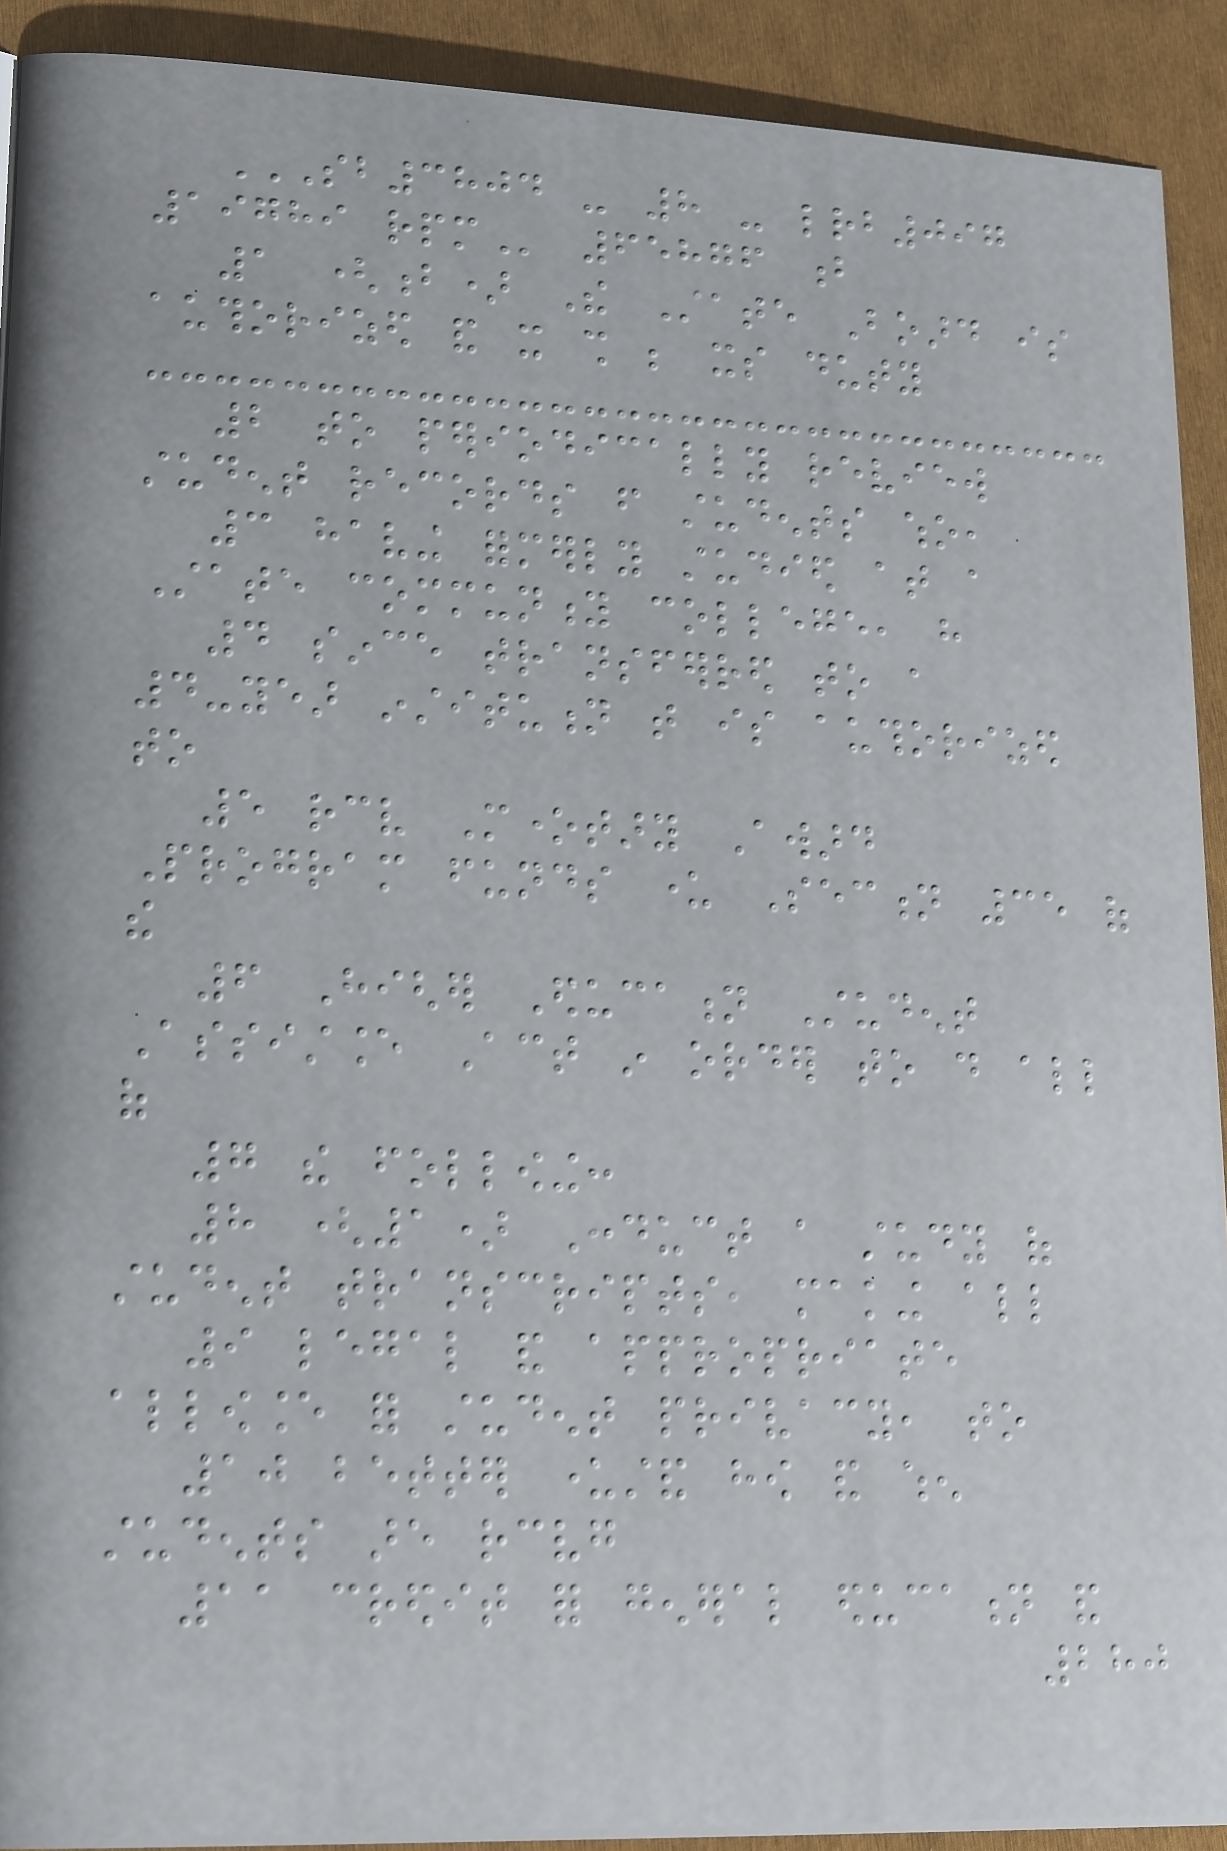SB3804 - 8 - LRB097
19789 RPM 65876 b
1 (b) The State Board is
authorized and it shall be its duty
2 to periodically review
student records from students who,
3 having formerly studied at a
State community college, have
4 since transferred to a
4-year institution that is authorized
to
5 receive Monetary Award
Program funds under Section 35 of
the
6 Higher Education Student
Assistance Act in order to do all
of
7 the following:
8 (1) Conduct a study of
student transcripts, making all
9 legal and appropriate
allowance for student privacy, to
10 better understand how and when
students are receiving
11 credit for general education and
280
